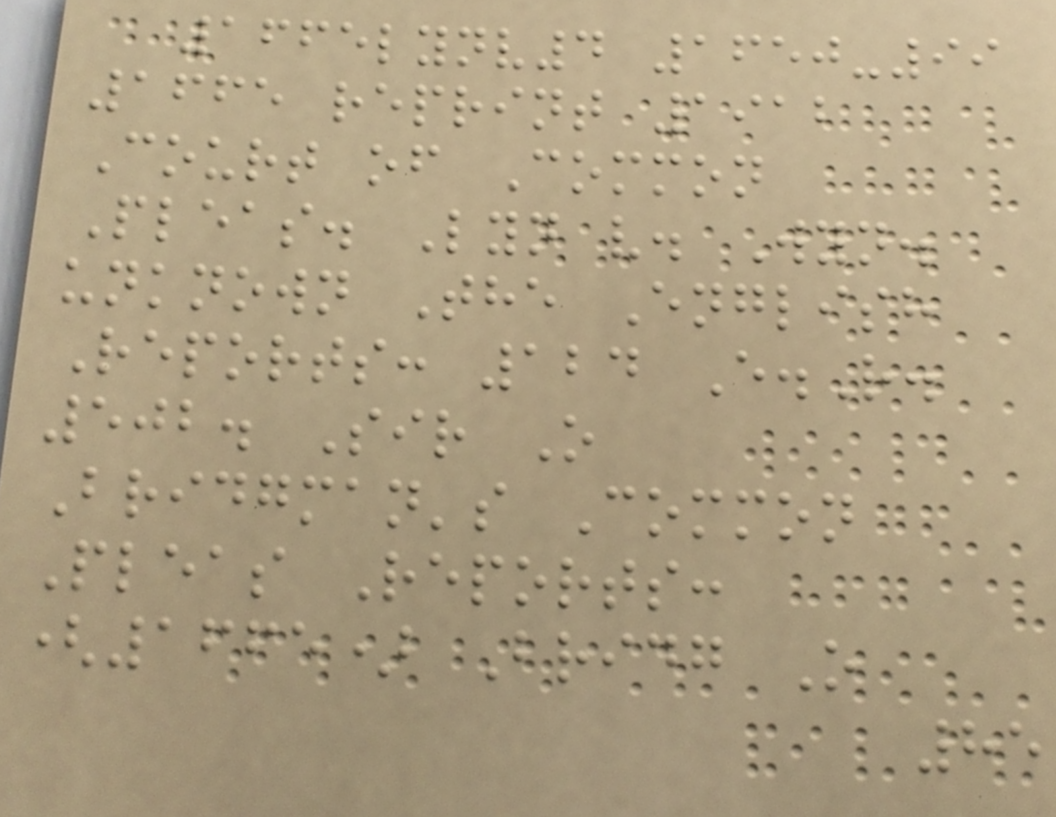1665lynv4 1650-99
1665 reprint 1912
Court of Common
Pleas. Lyn v. Wyn.
unknown The English
Reports: 124 E.R.
502. Sir O
Bridgman's Common
Pleas Reports:
(1665) Bridg O
85
